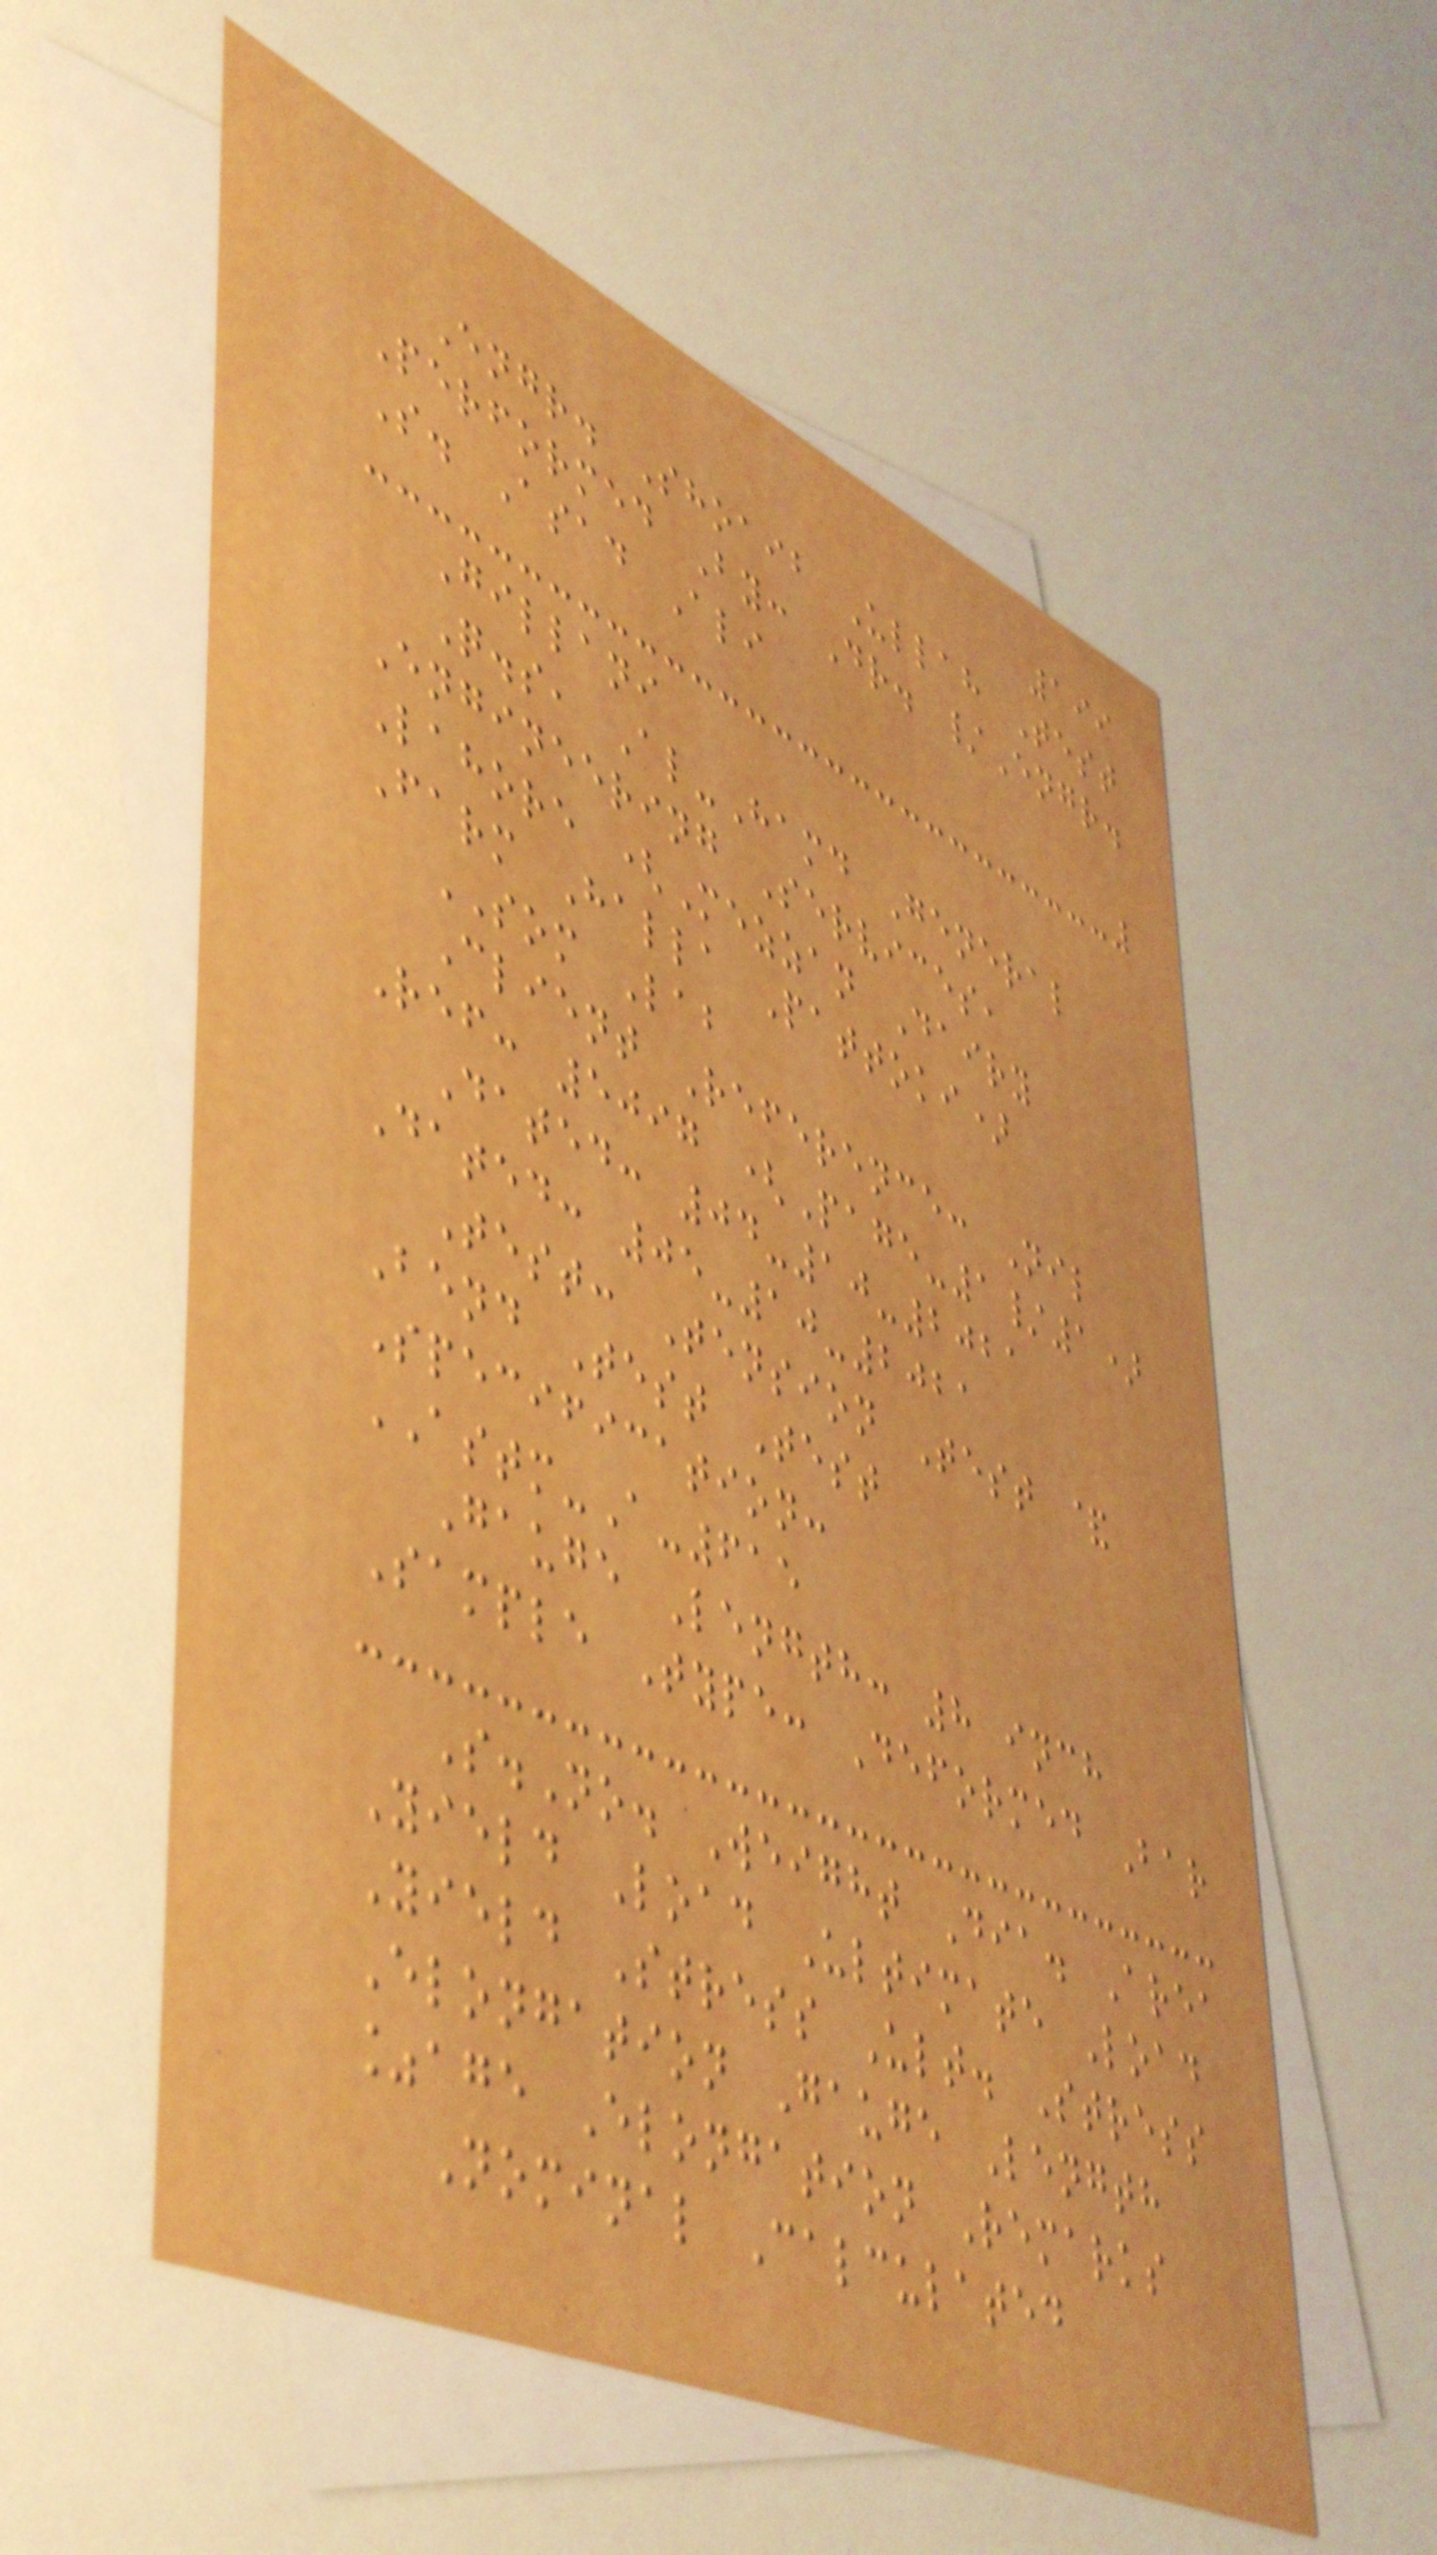199
Engr. Shoaib Ullah Test
Performed By: Dr. /Engr.
S. Asad Ali
Gillani
Q.s, Al-Hamd General
Engineering Services,
Lahore (Mezzan Dairy
Farm Halla Pattoki)
SOM Lab
Client Reference: Nil
Ref: 5097 (Page-1/1)
Dated: 04-10-2021
Dated: 05-10-2021
Test: Tension Test &
Bend Test Test
Specification:
ASTM-A-615
Gauge Length: 8 inch
Sample Type: Deformed Bar
S.No. Weight Dia. Area
Yield Load Ultimate Load
Yield Stress Ult. Stress
Elongation Gauge Length
%age Elongation Remarks
Nominal Calculated
